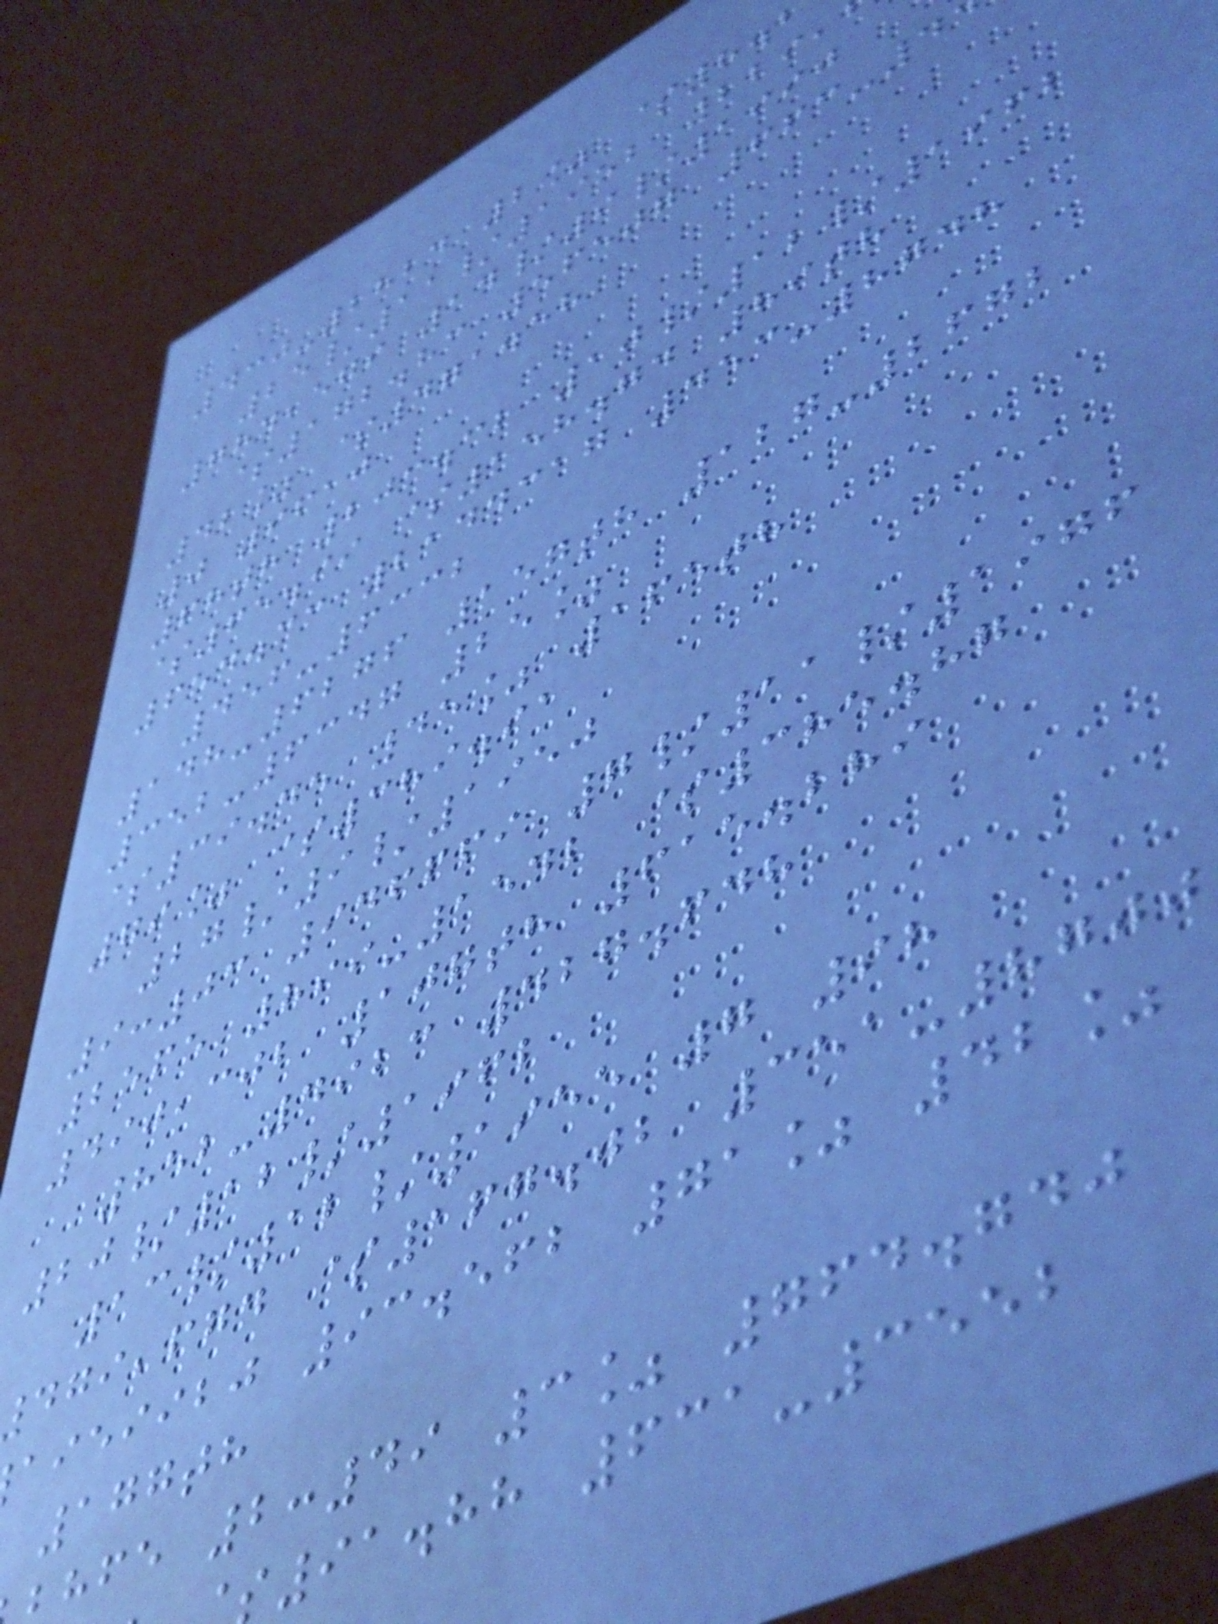430-2824 2% $8.
25/11/1952 229,
784,579 14/9/1990
$172.83 56507 663-4
42% $471.58
0 9610
68th 203.32 10/12/1962
$65.99 $158.74 89th
654.33 2144317 453-8748
456-6332
148-6276 157th 127-2672
352-6347 25%
$39.45 45% 165th
79% $389.91
27/9/1950
9:03 946669 7/11/1976
2565 899-1542 $385.87
490,302 107th 615.289
852-4923 427.648
20/12/1962
13/12/1955 7 98
,fgd $167.02 351-8700
aieiibj 93.562 71% 42%
177th
hfe 2:49 3% 764.740
91.88 631-3552
